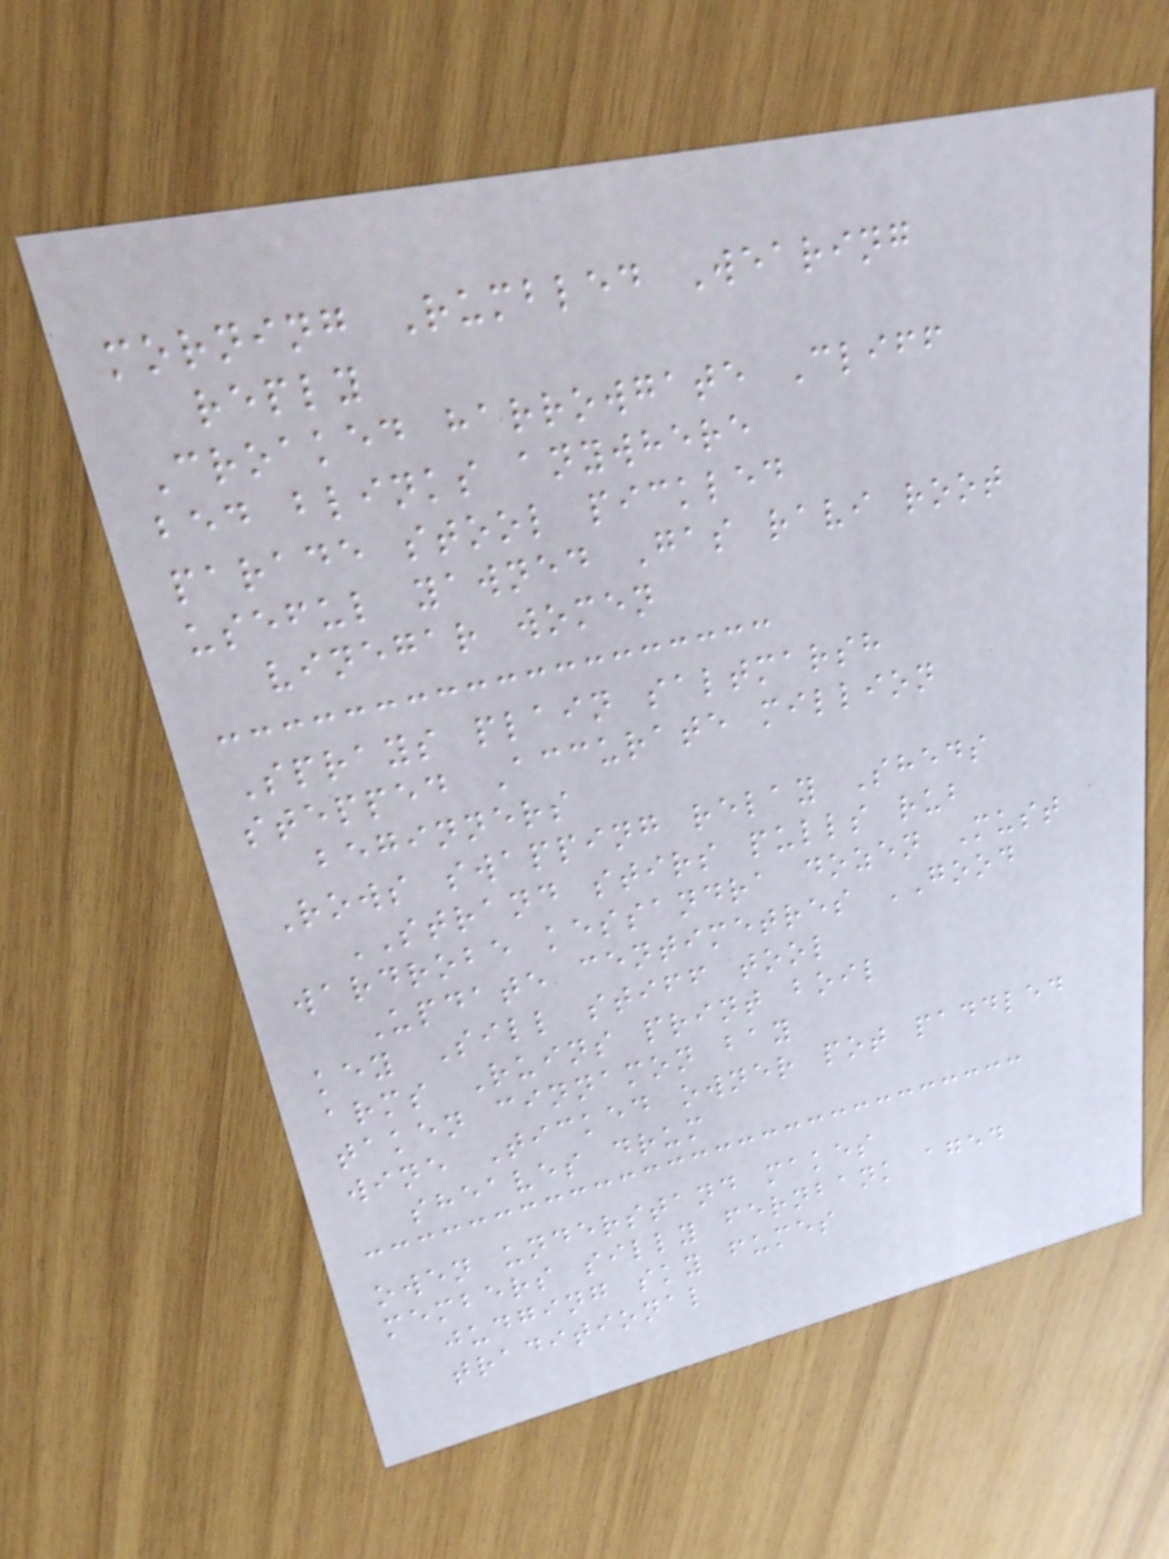morning Rumbled Wearing
reply
Croaked harrowgate Cliff
bed blinks anywhere
parade stool pickled
useful yawned Gas ravi root
vinegar women
Sprays plain saltmarsh
stepped Accurate million
beginners
Rows swapping relay Sheds
STRAND stirs pulls rub
wardrobe kessandra dozen Must
Update centimetres GOOD
key Sill stiff tool
arms Ruins print boil
taken cinnamon bay
wine Ticked owner pot paddled
sheaves drum
owen understand makes
members silly fernbank aged
judging sky fumes
traditional
